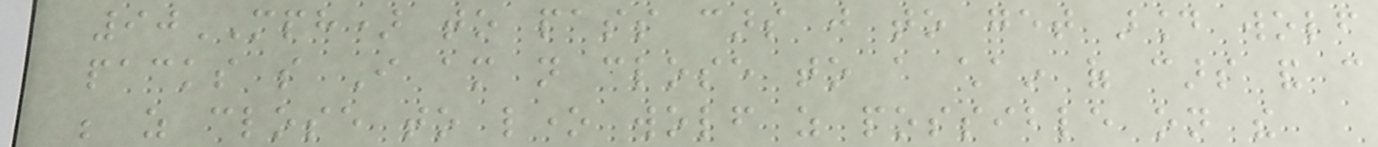90MPH) to pass cars just to get around wolf
packs so I am not close to a chain of cars and can
be as close to lone wolf as possible on the
